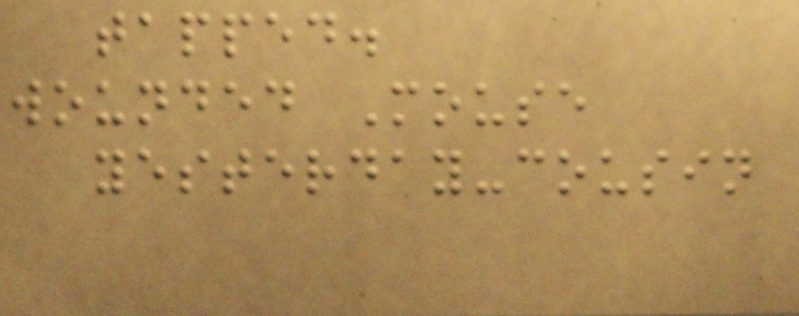tapped.
wounded Mouse
yesterday-cousin
